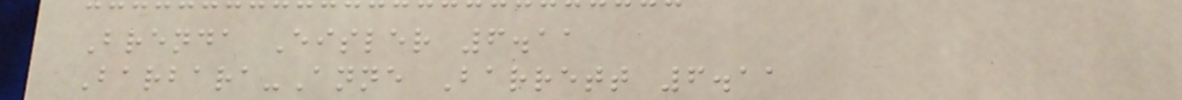Brenda Eisler 6.11
Barbara-Anne Barrett 6.11
